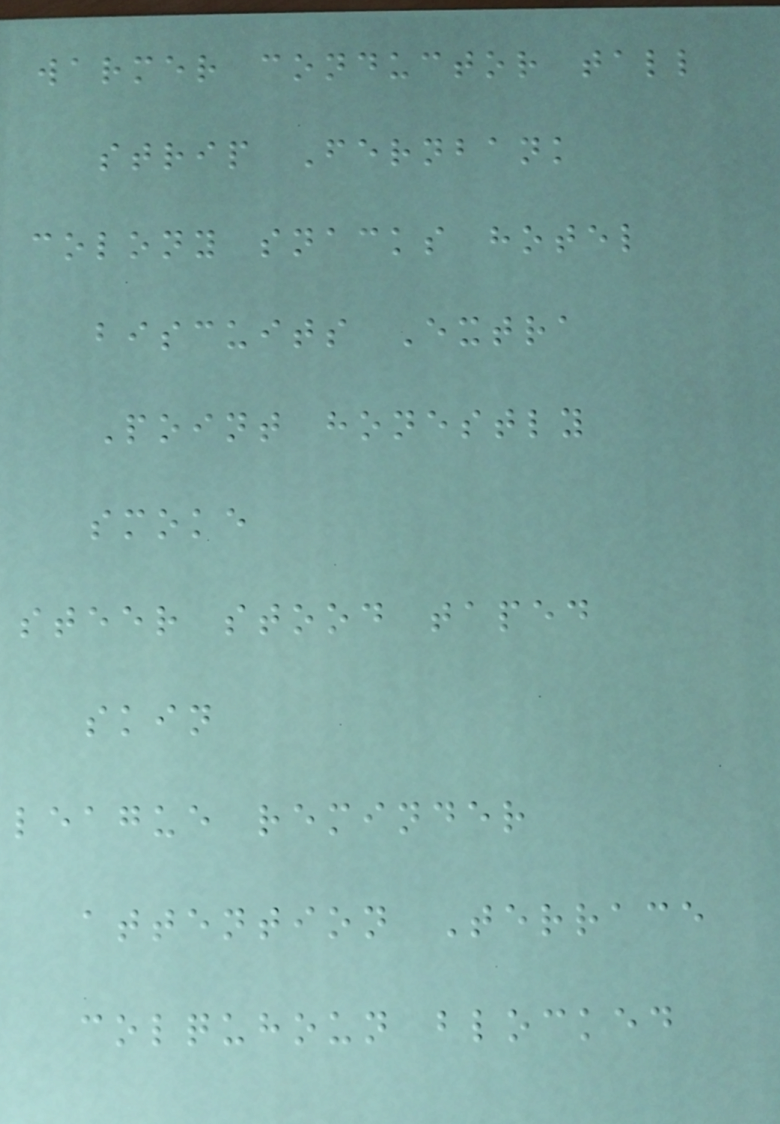warmer conductor tall
strip Fernbank
colony snacks hotel
biscuits Extra
Point honestly
smoke
steer stood taped
skin
league reminder
attention Terrace
colquhoun blocked
